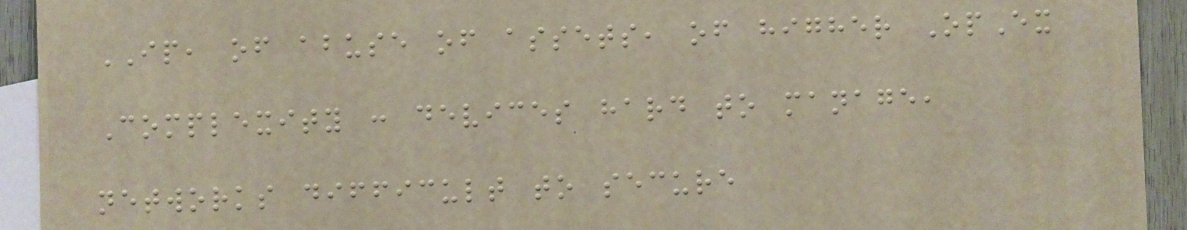IP, of abuse of assets, of higher OpEx
Complexity : devices hard to manage,
networks difficult to secure
